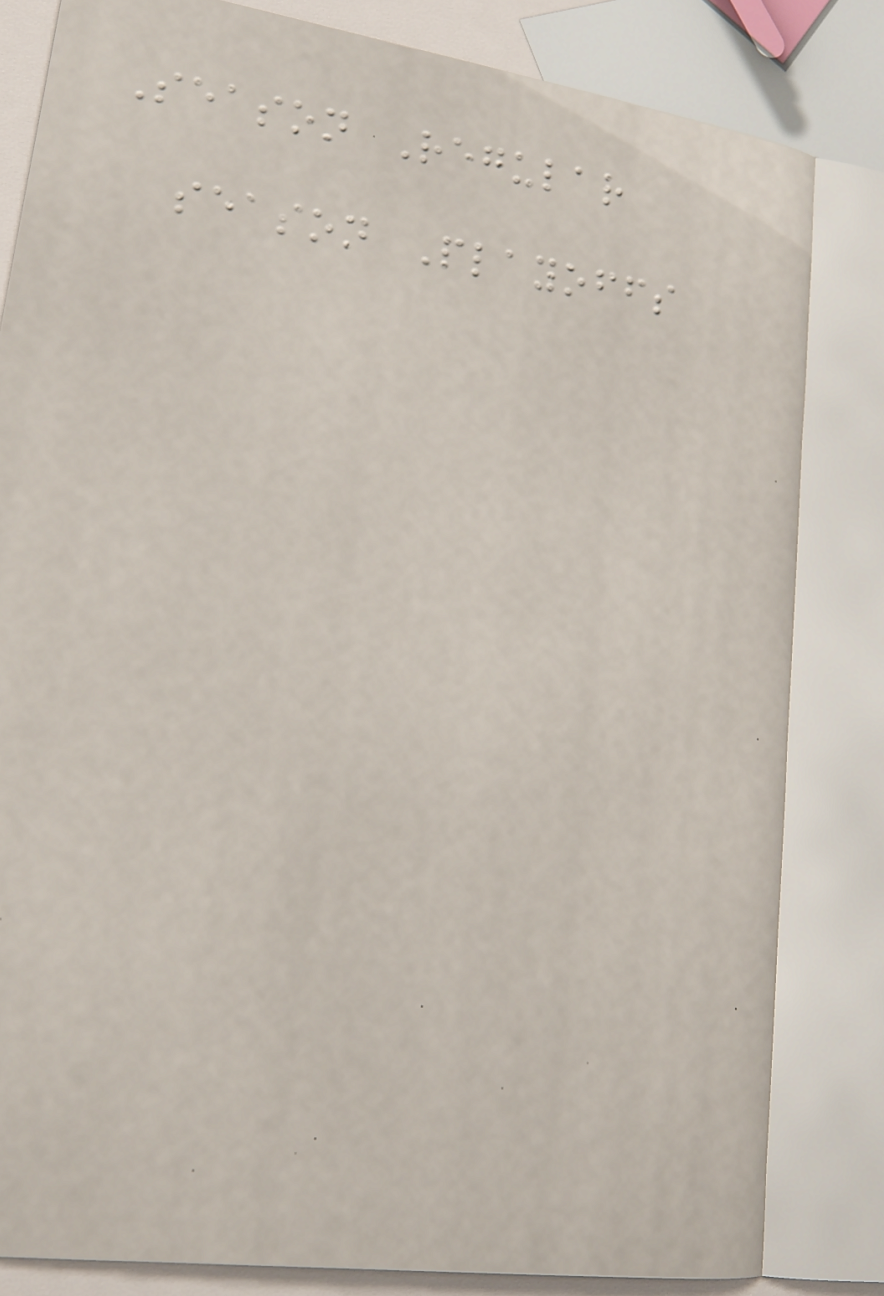Season Regular
season Playoffs
